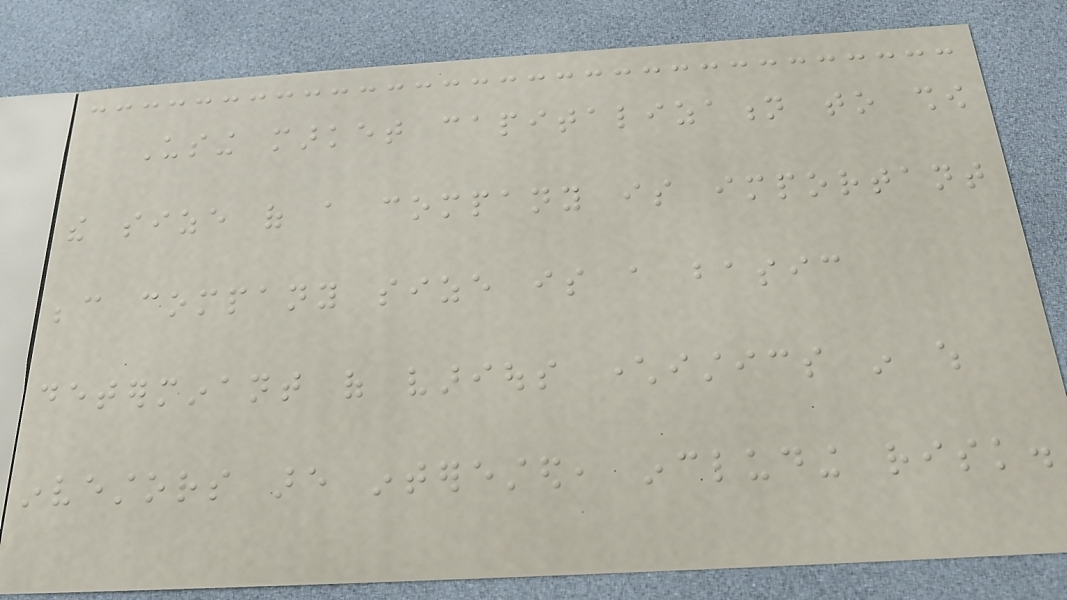Using market capitalization to show
the size of a company is important
because company size is a basic
determinant of various characteristics in which
investors are interested, including risk.
